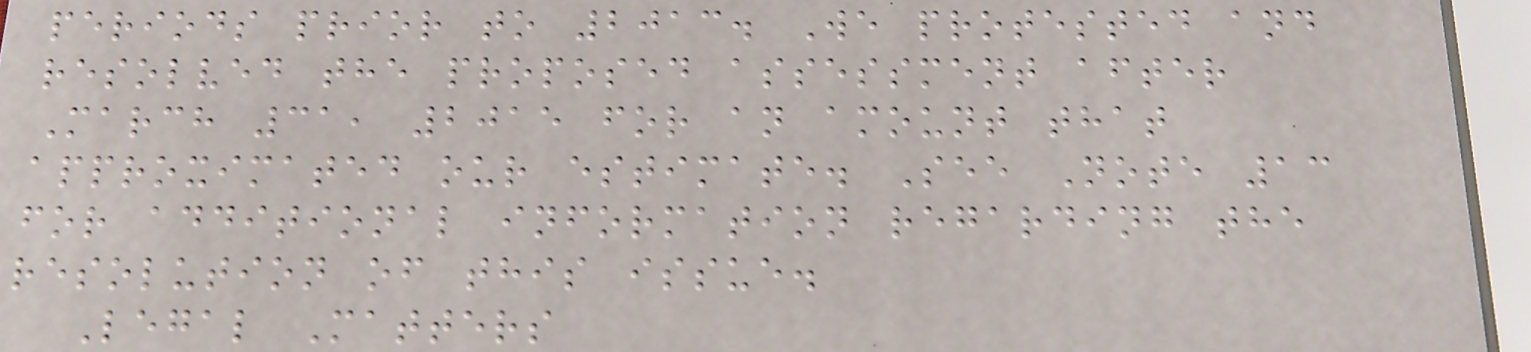periods prior to 2013. We protested and
resolved the proposed assessment after
March 31, 2015 for an amount that
approximated our estimate. See Note 13
for additional information regarding the
resolution of this issue.
Legal Matters
